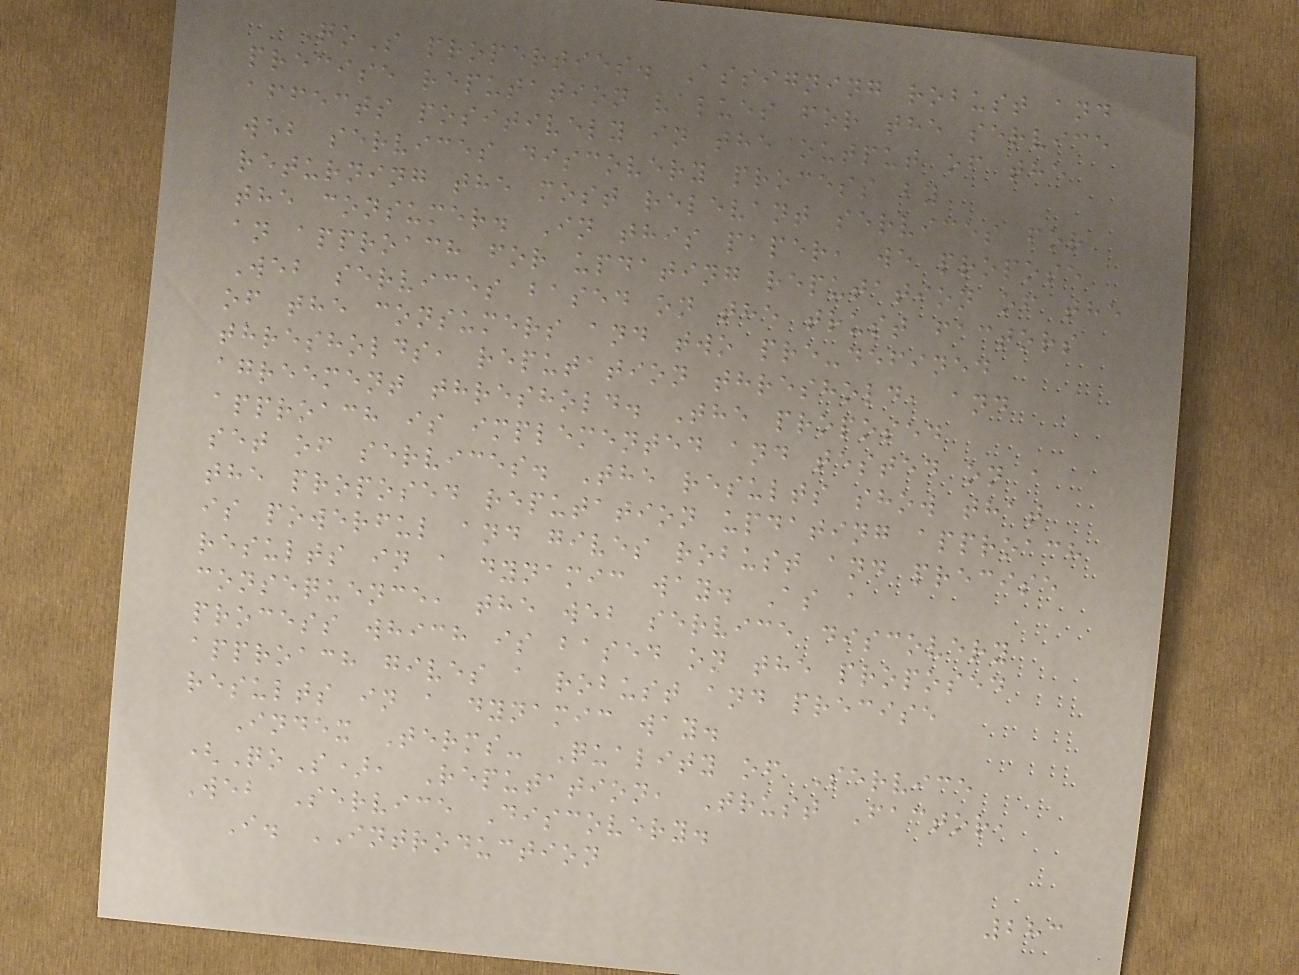QoS properties. Assigning robust and
precise reputation values for the service
affects positively in the output of the
web services discovery process by
returning the most relevant services for
the consumer. In this paper, we propose
an approach for updating reputation of the
Web services based on the trust factors
of the consumers and two pre-defined
thresholds, reputation threshold, and
agreement threshold. The proposed
approach is implemented and tested on a
set of services. The results show that
the proposed reputation updating approach
is powerful and gives robust and precise
results in a dynamic way. As a
consequence, the web service discovery
process which is based on the proposed
approach gives a robust and precise
results in a dynamic way.
Index Terms- Quality of Service
(QoS), Reputation, Trust Factor,
Web Service Discovery.
I. INTRODUCTION
283
